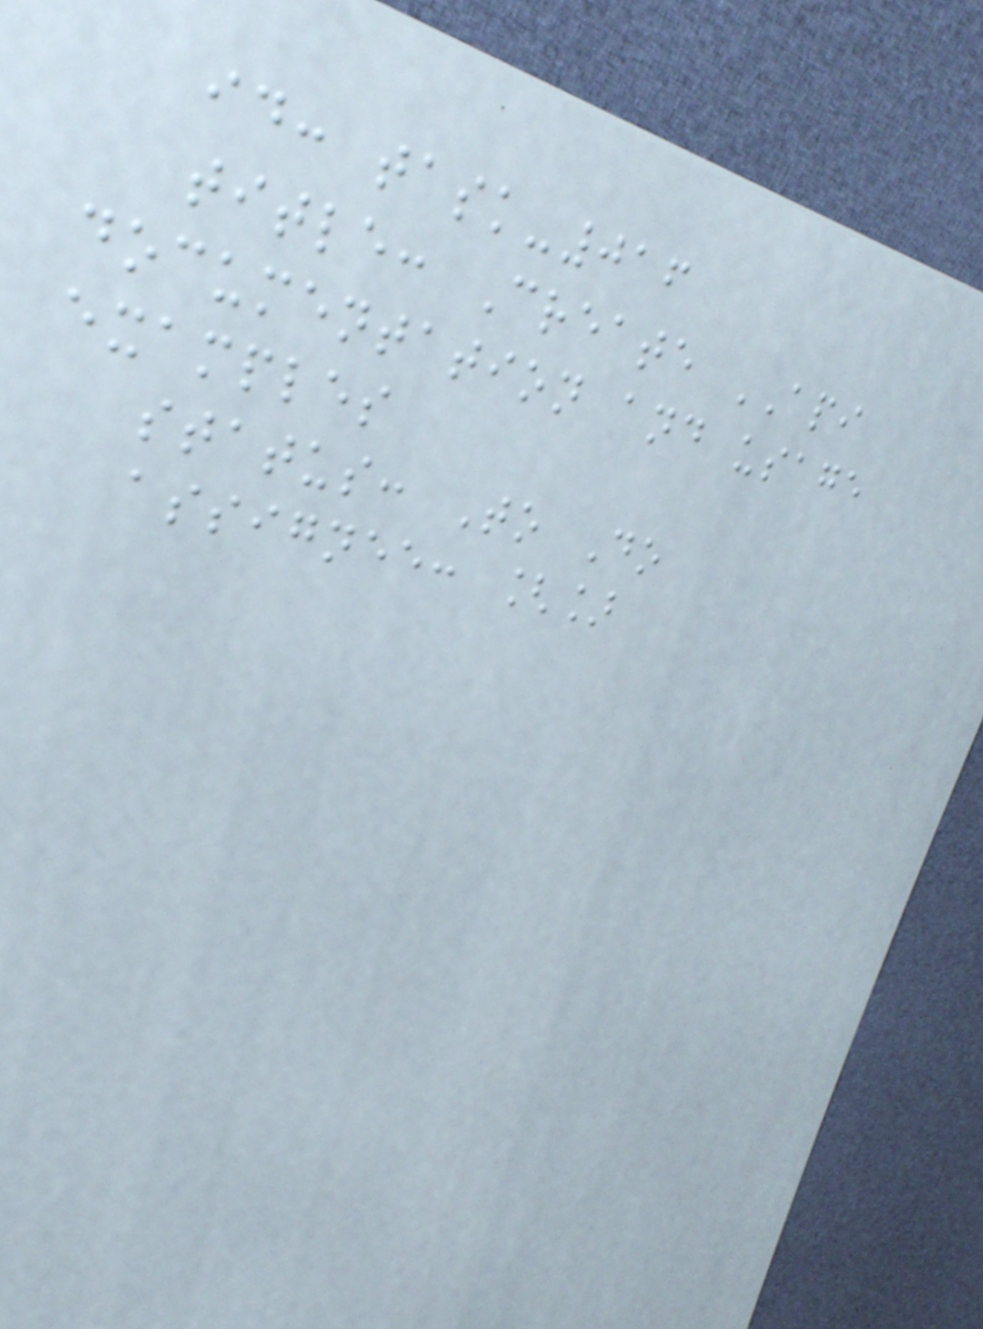id: task-016
title: Create API
documentation and usage
examples
status: To Do
assignee: []
